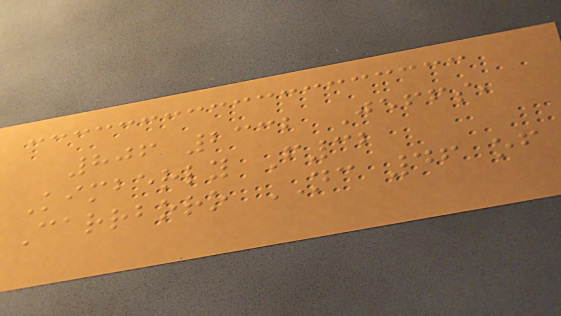806 2332 Jeffs,
Kimberly F32
Carrboro NC 46 of
